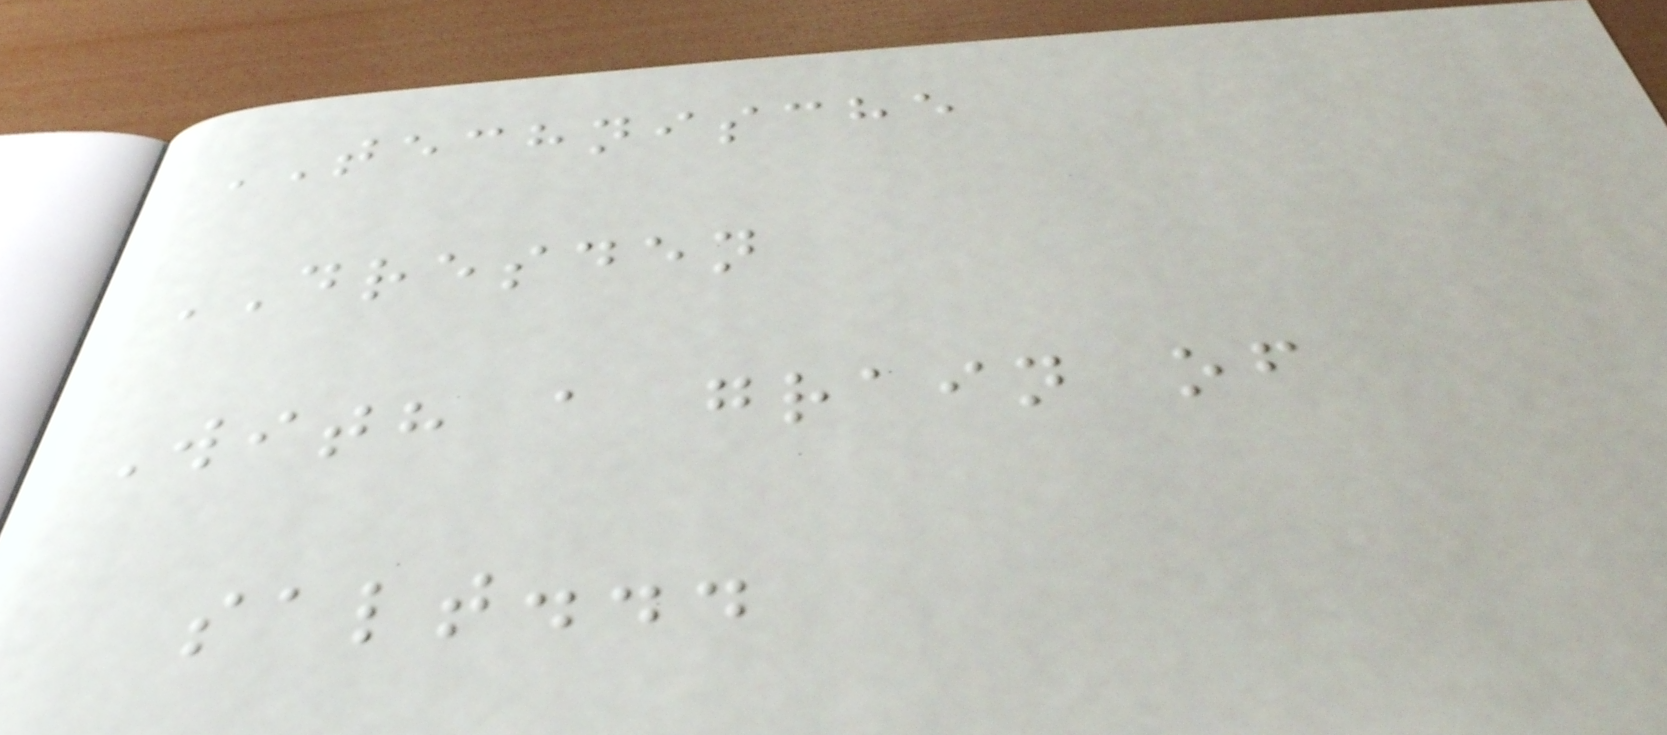TECHNISCHE
DRESDEN
With a grain of
salt...
